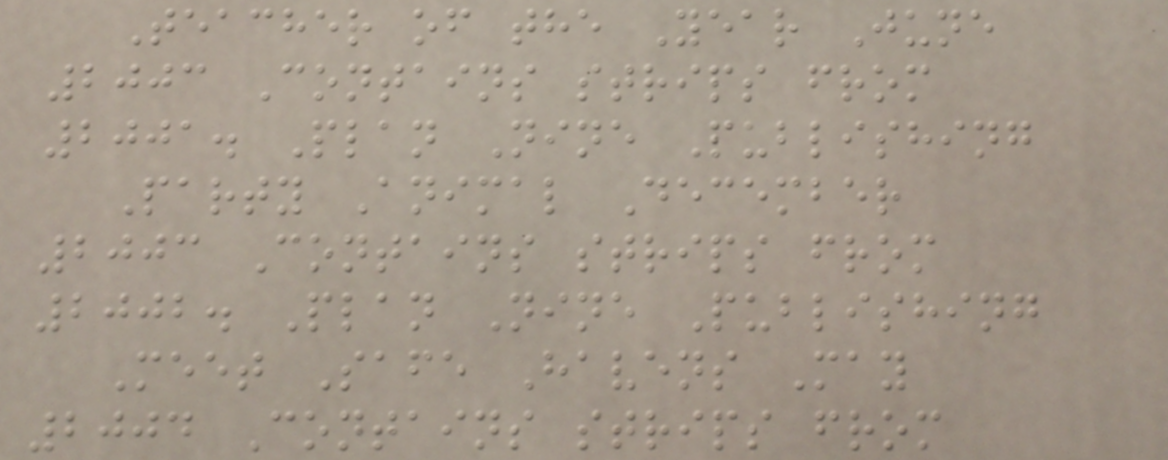Teacher of the Year June
2003 Contains strips from
2001. Plan Nine Publishing
Party Animal December
2003 Contains strips from
2002. Plan Nine Publishing
Meet Safe Havens May
2004 Contains strips from
